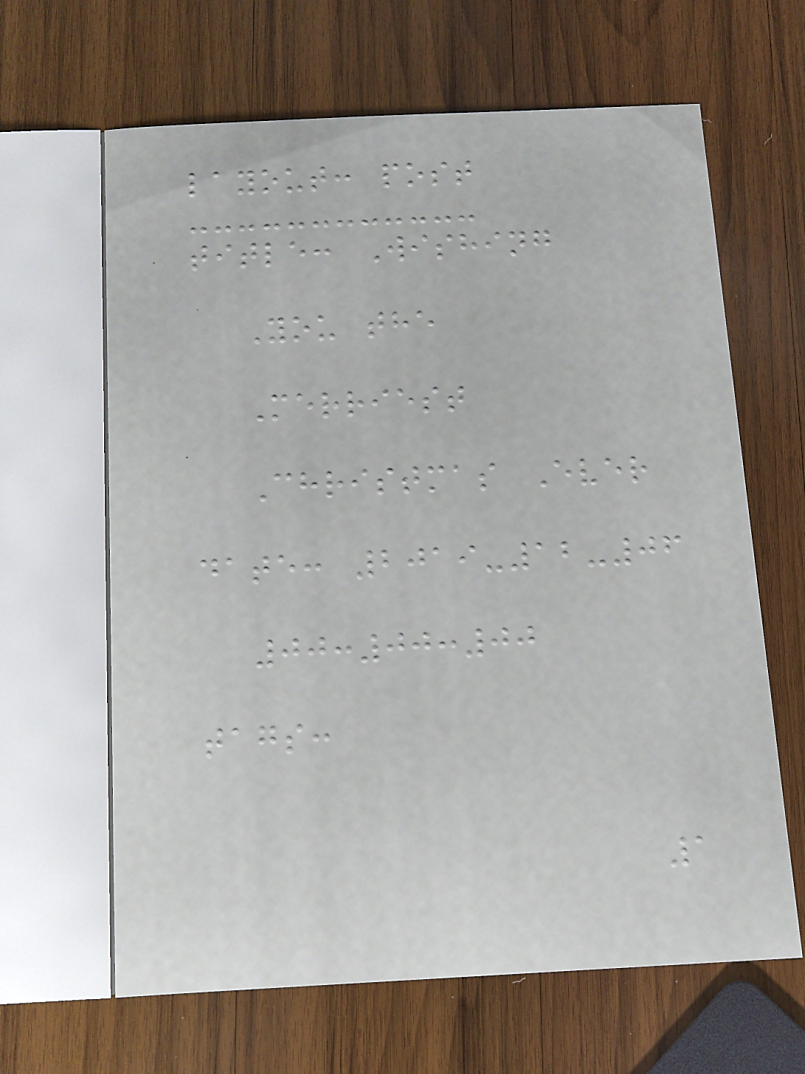layout: post
title: Wishing
You the
Merriest
Christmas Ever
date: 2019-12-06
00:00:00
tags:
1
